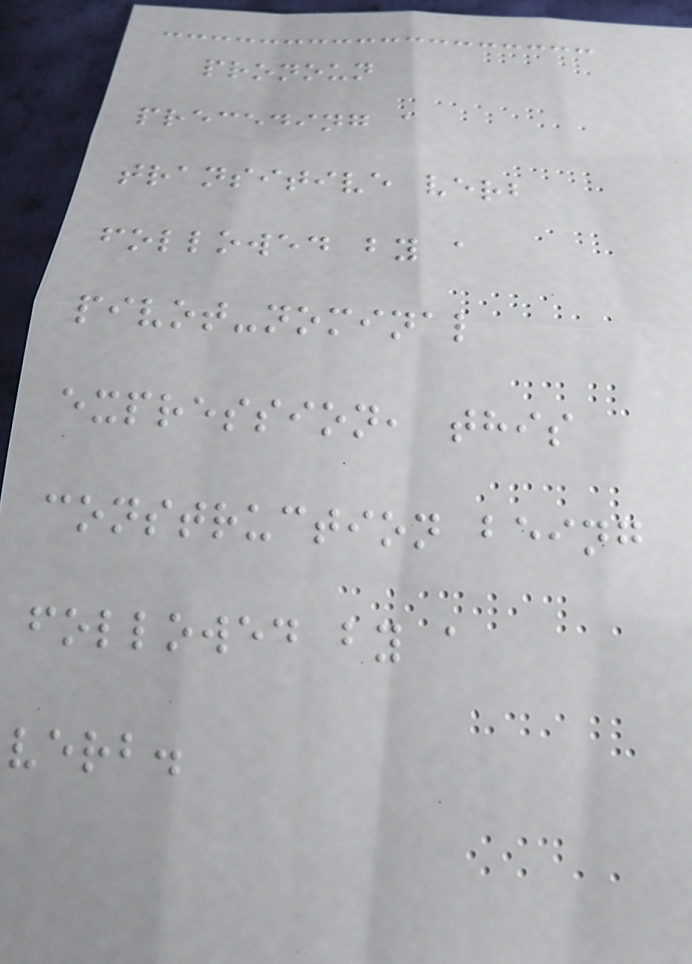pronoun
preceding a
transitive verb
followed by a
pivot-nominal
expression, this
construction being
followed by a
verb.
